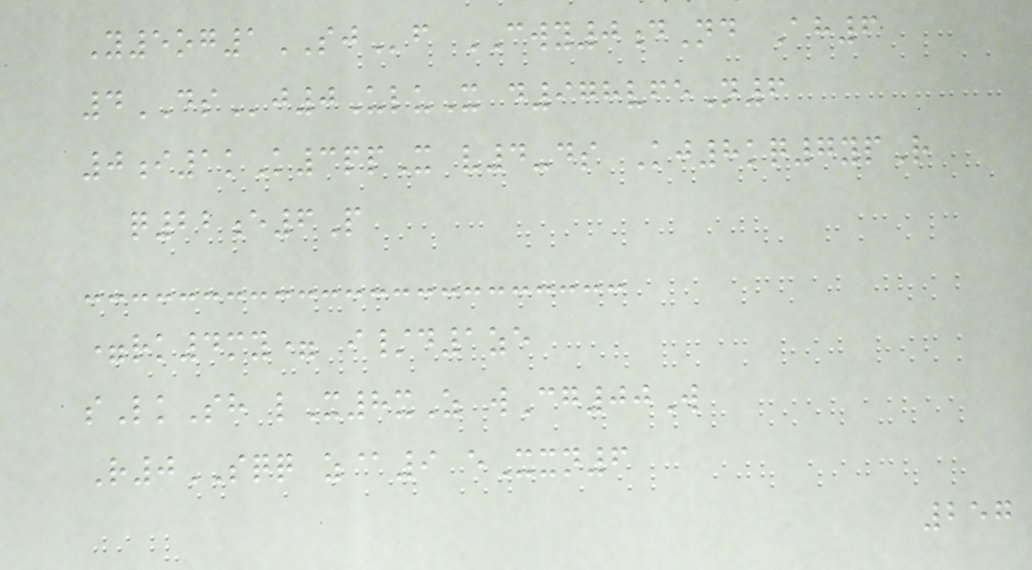Y5og1SJf CWY0dNd Ah6
4DSj0UluX d978vfeN6
0i1kK3ppX v4-ds Kj8kq7ypR
q22e6P
=rk4my= i/d1ze
sLkSh lX8xZ wCg00W
R0SQQ z@9 eXxn6
257
